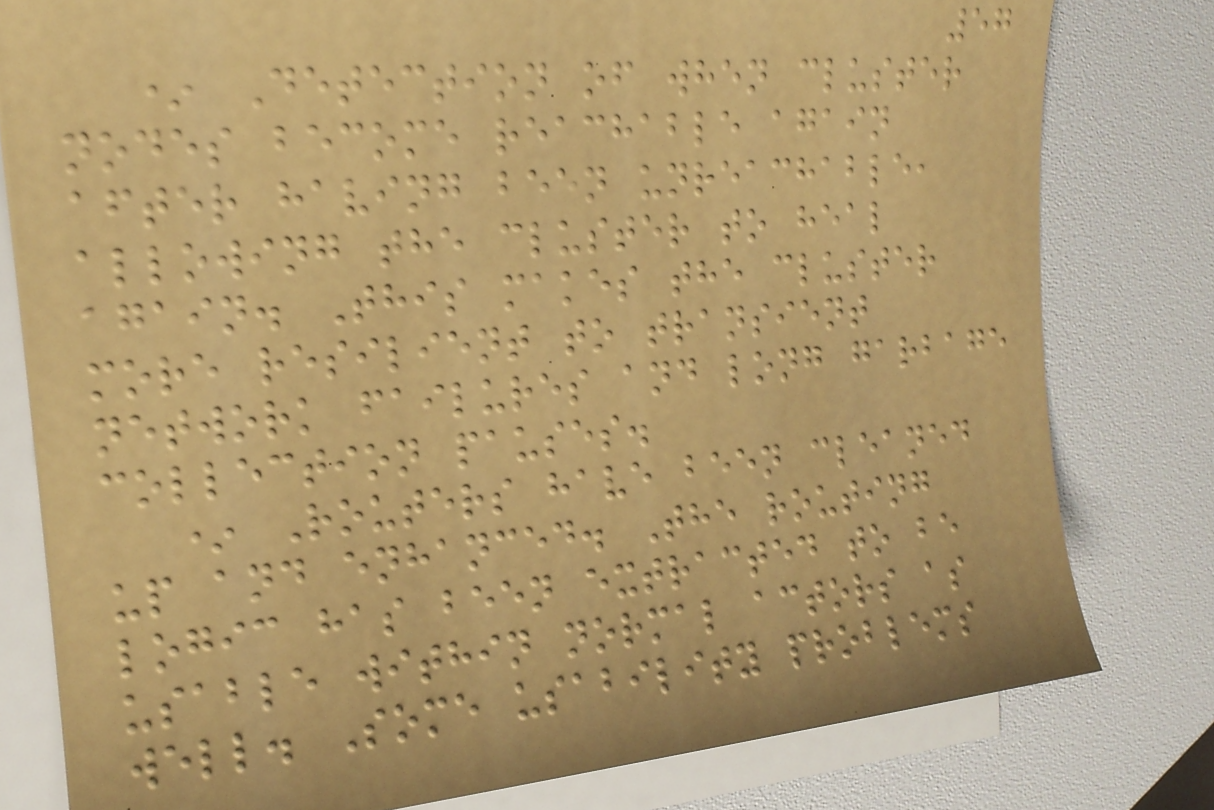57
* Detection of when cluster
nodes become reachable again
after having been unreachable,
allowing the cluster to heal
again. This makes the cluster
more resilient to transient
network failures and long garbage
collection pauses.
* Routers have been cleaned
up and enhanced. The routing
logic has been extracted to be
usable within normal actors as
well. Some usability problems
